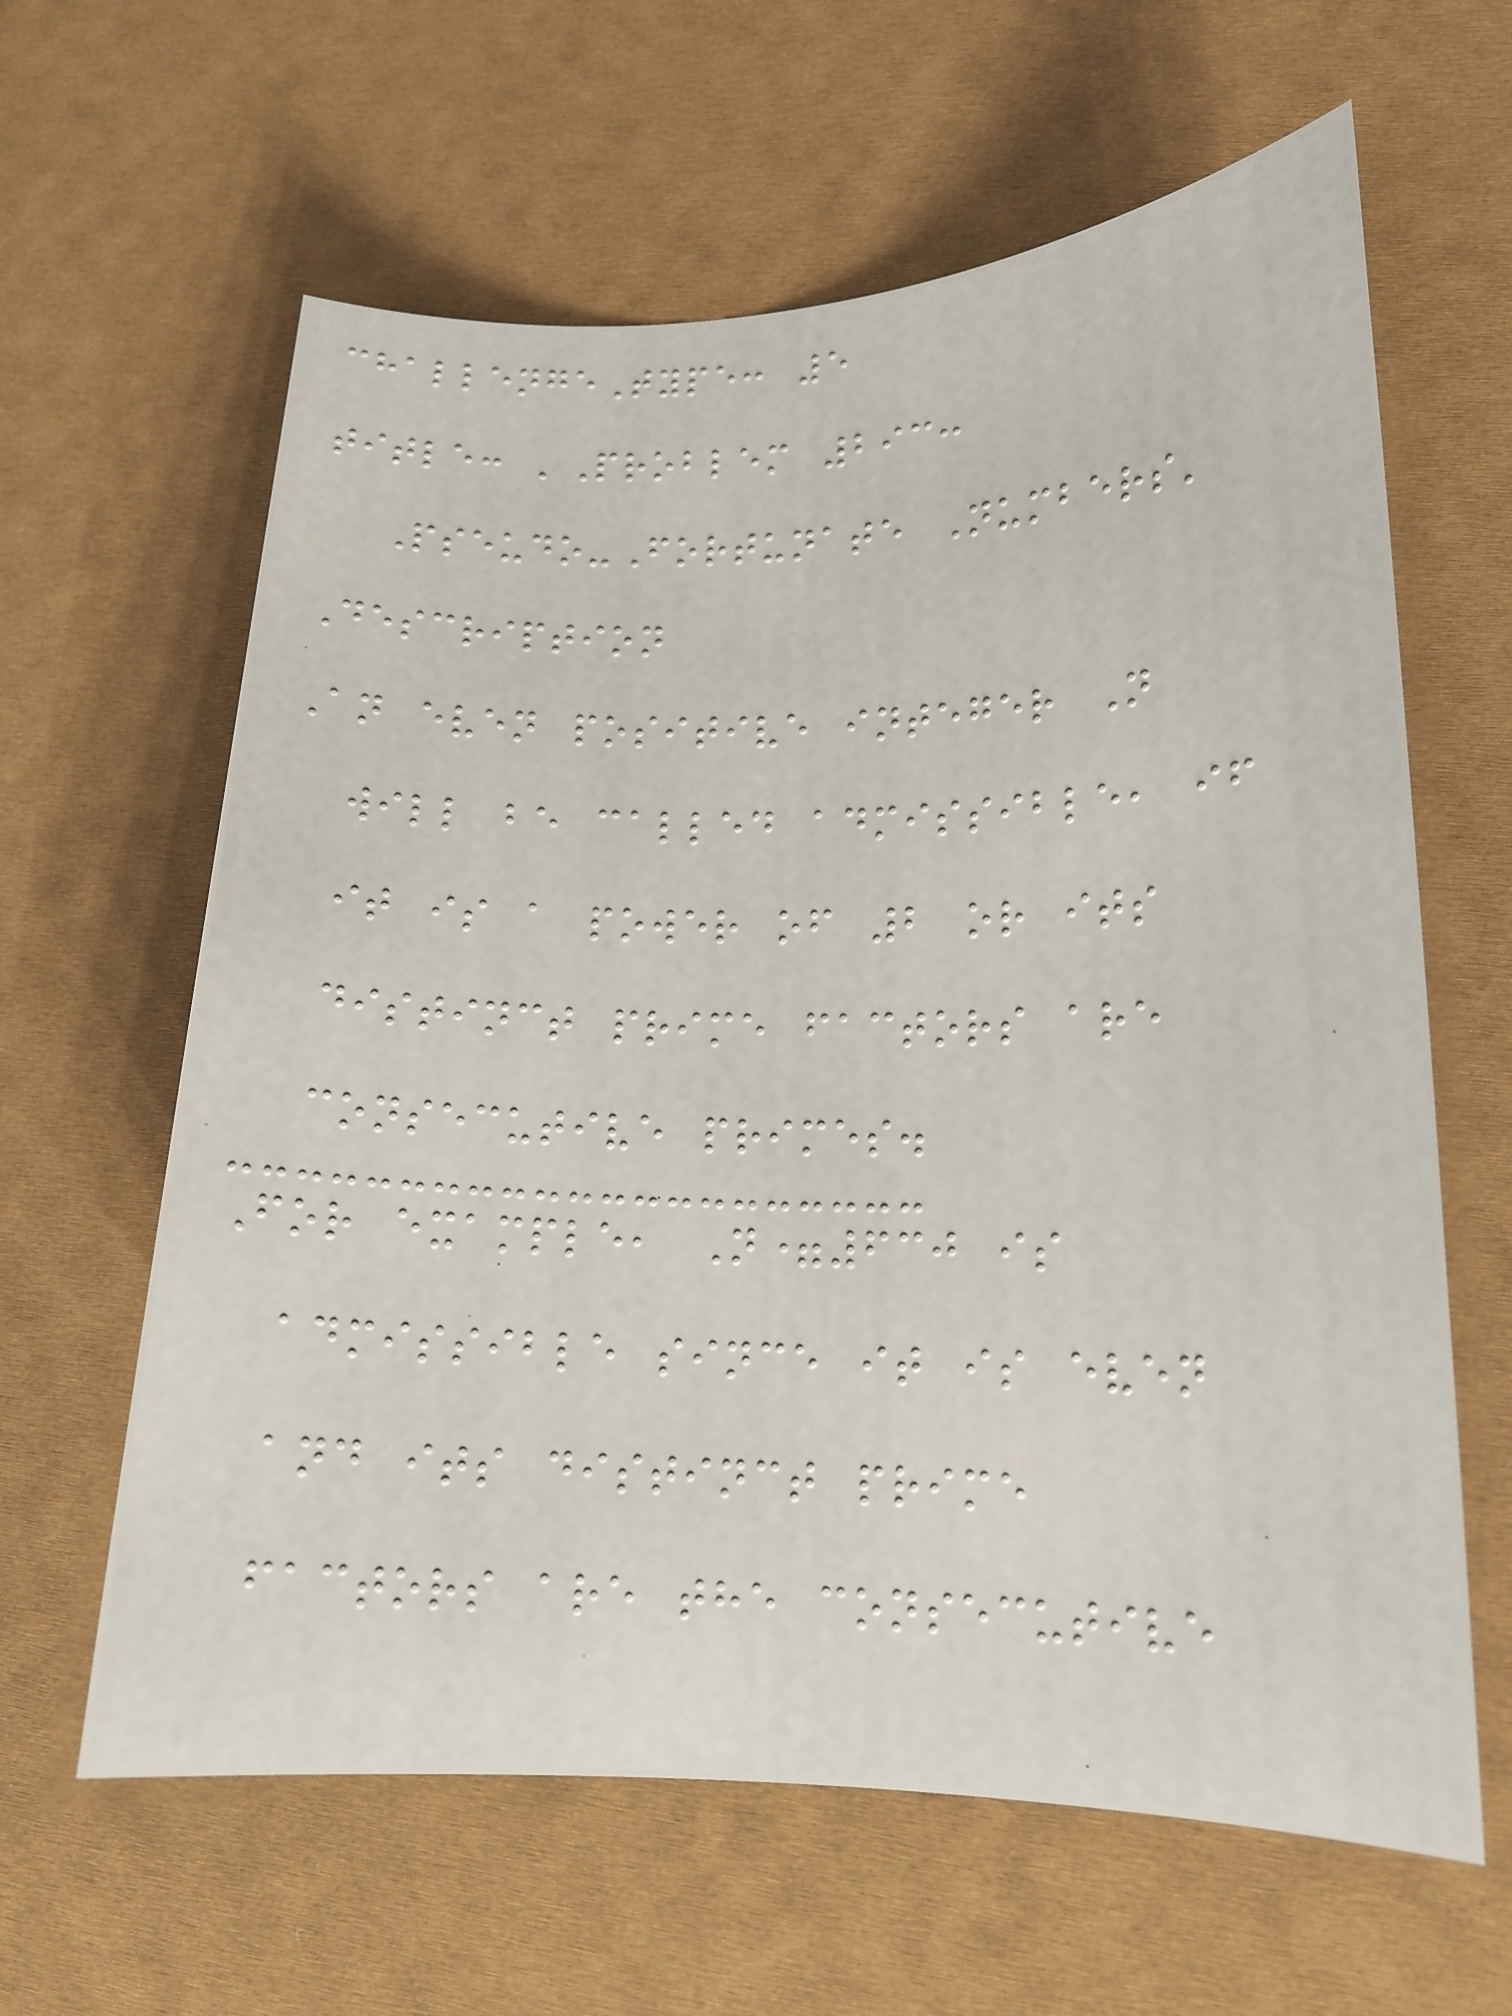challengeType: 5
title: 'Problem 293:
Pseudo-Fortunate Numbers'
Description
An even positive integer N
will be called admissible, if
it is a power of 2 or its
distinct prime factors are
consecutive primes.
For example, N=630 is
admissible since it is even
and its distinct prime
factors are the consecutive
